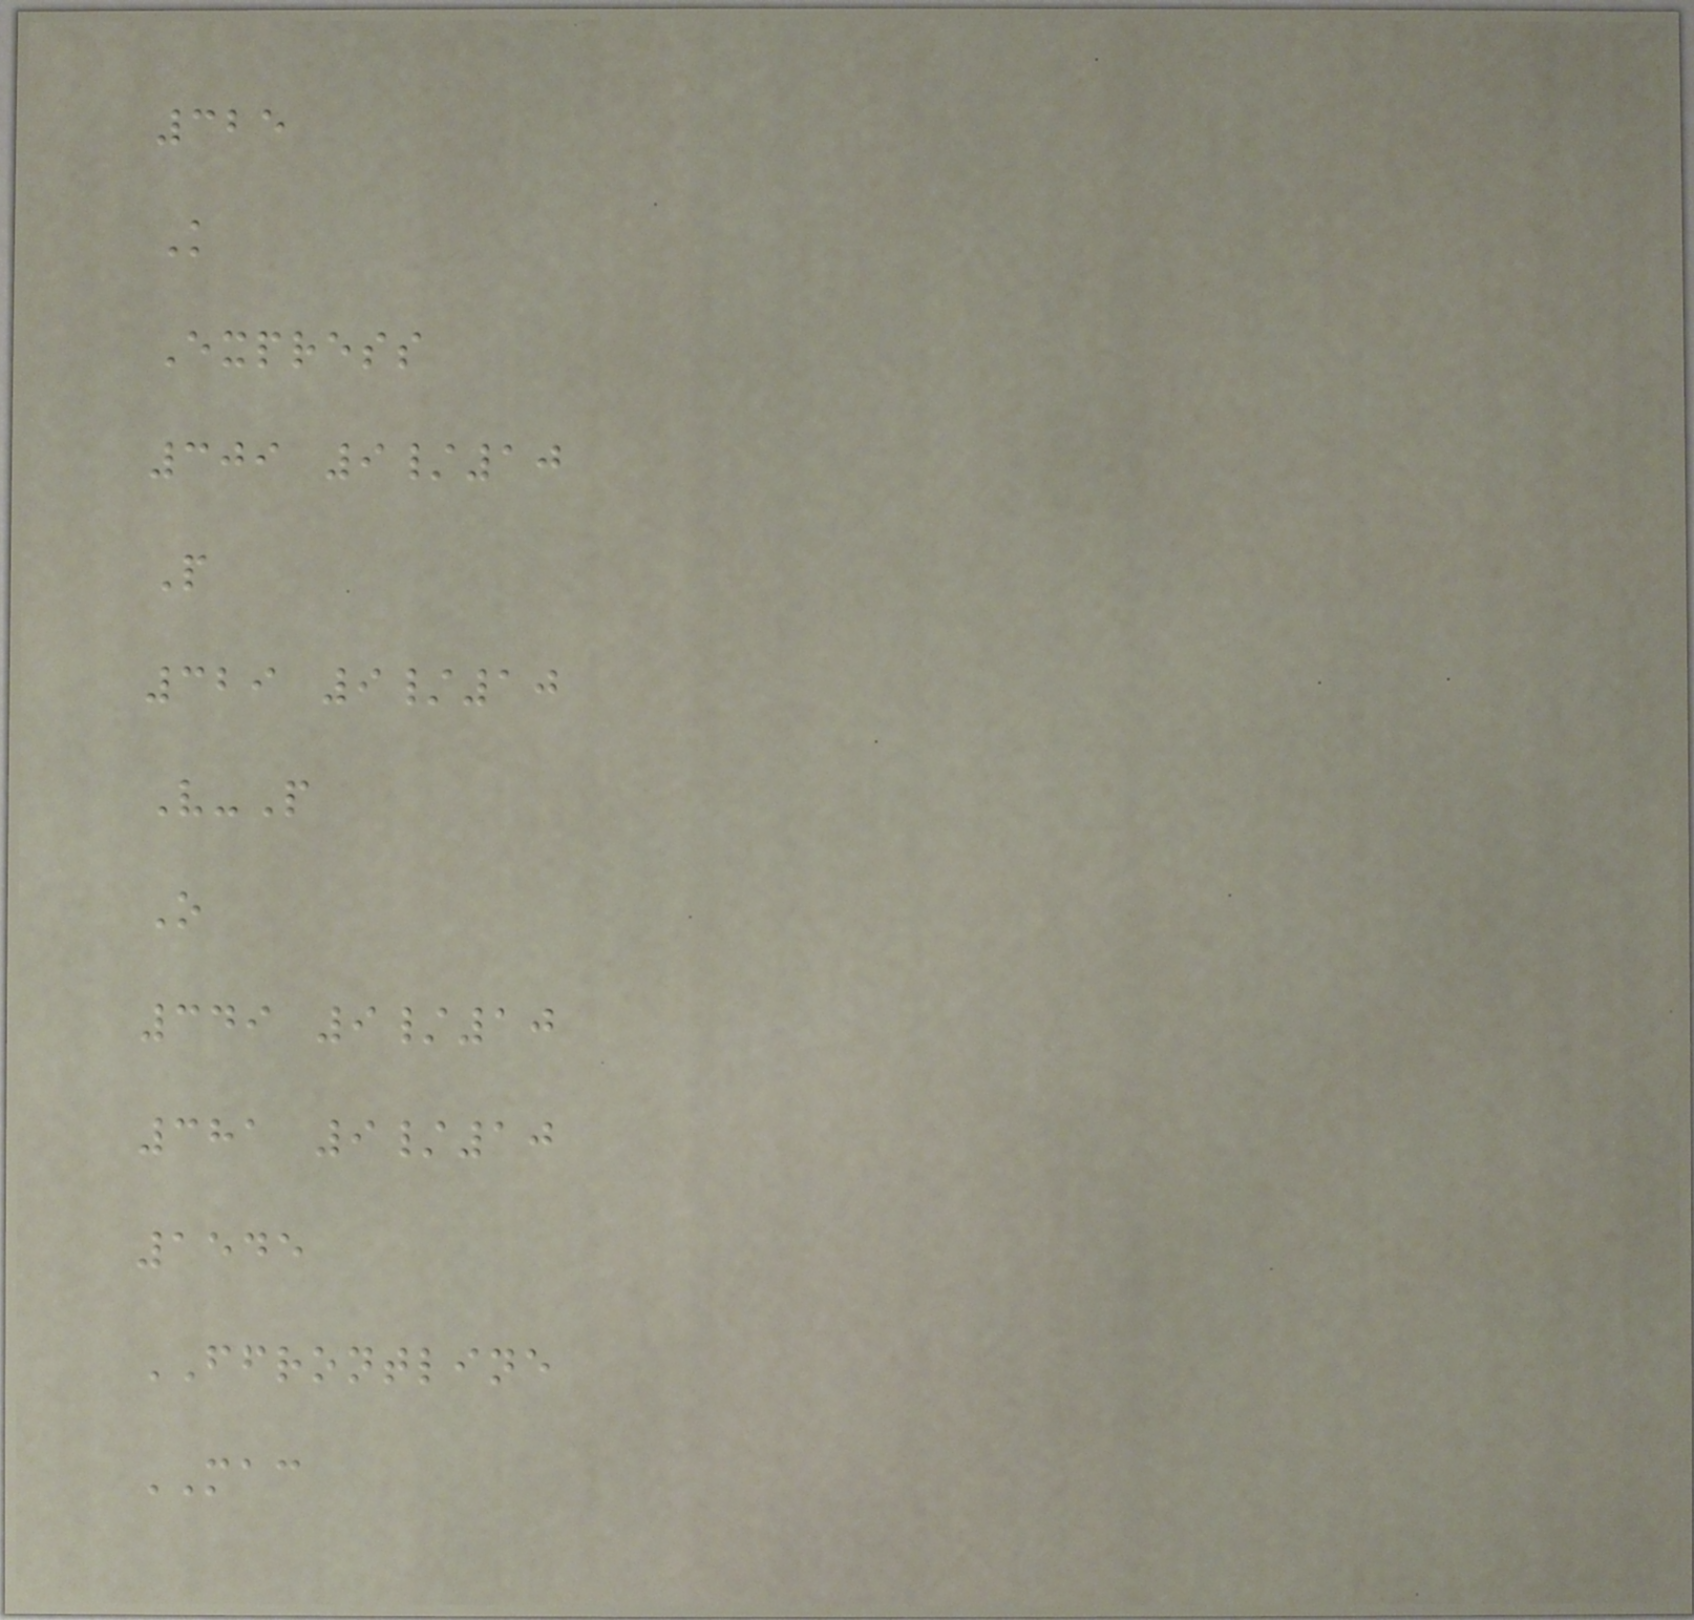325
K
Express
309 9/10
P
329 9/10
V-P
O
349 9/10
381 9/10
1545
FFRONTLINE
MAC
